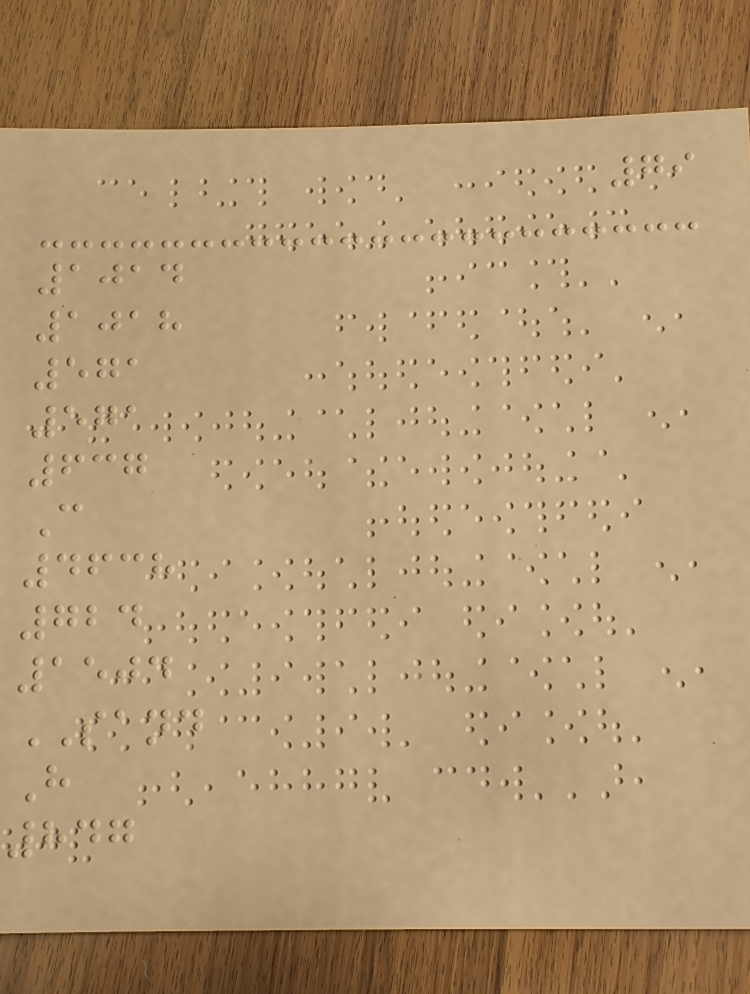79
1014
1018
571
571
637
C
4638
724
1504
SAND
H
847
